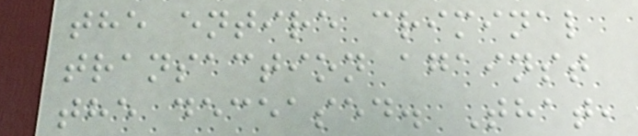the entire criminal
transaction against
the deceased. That,
